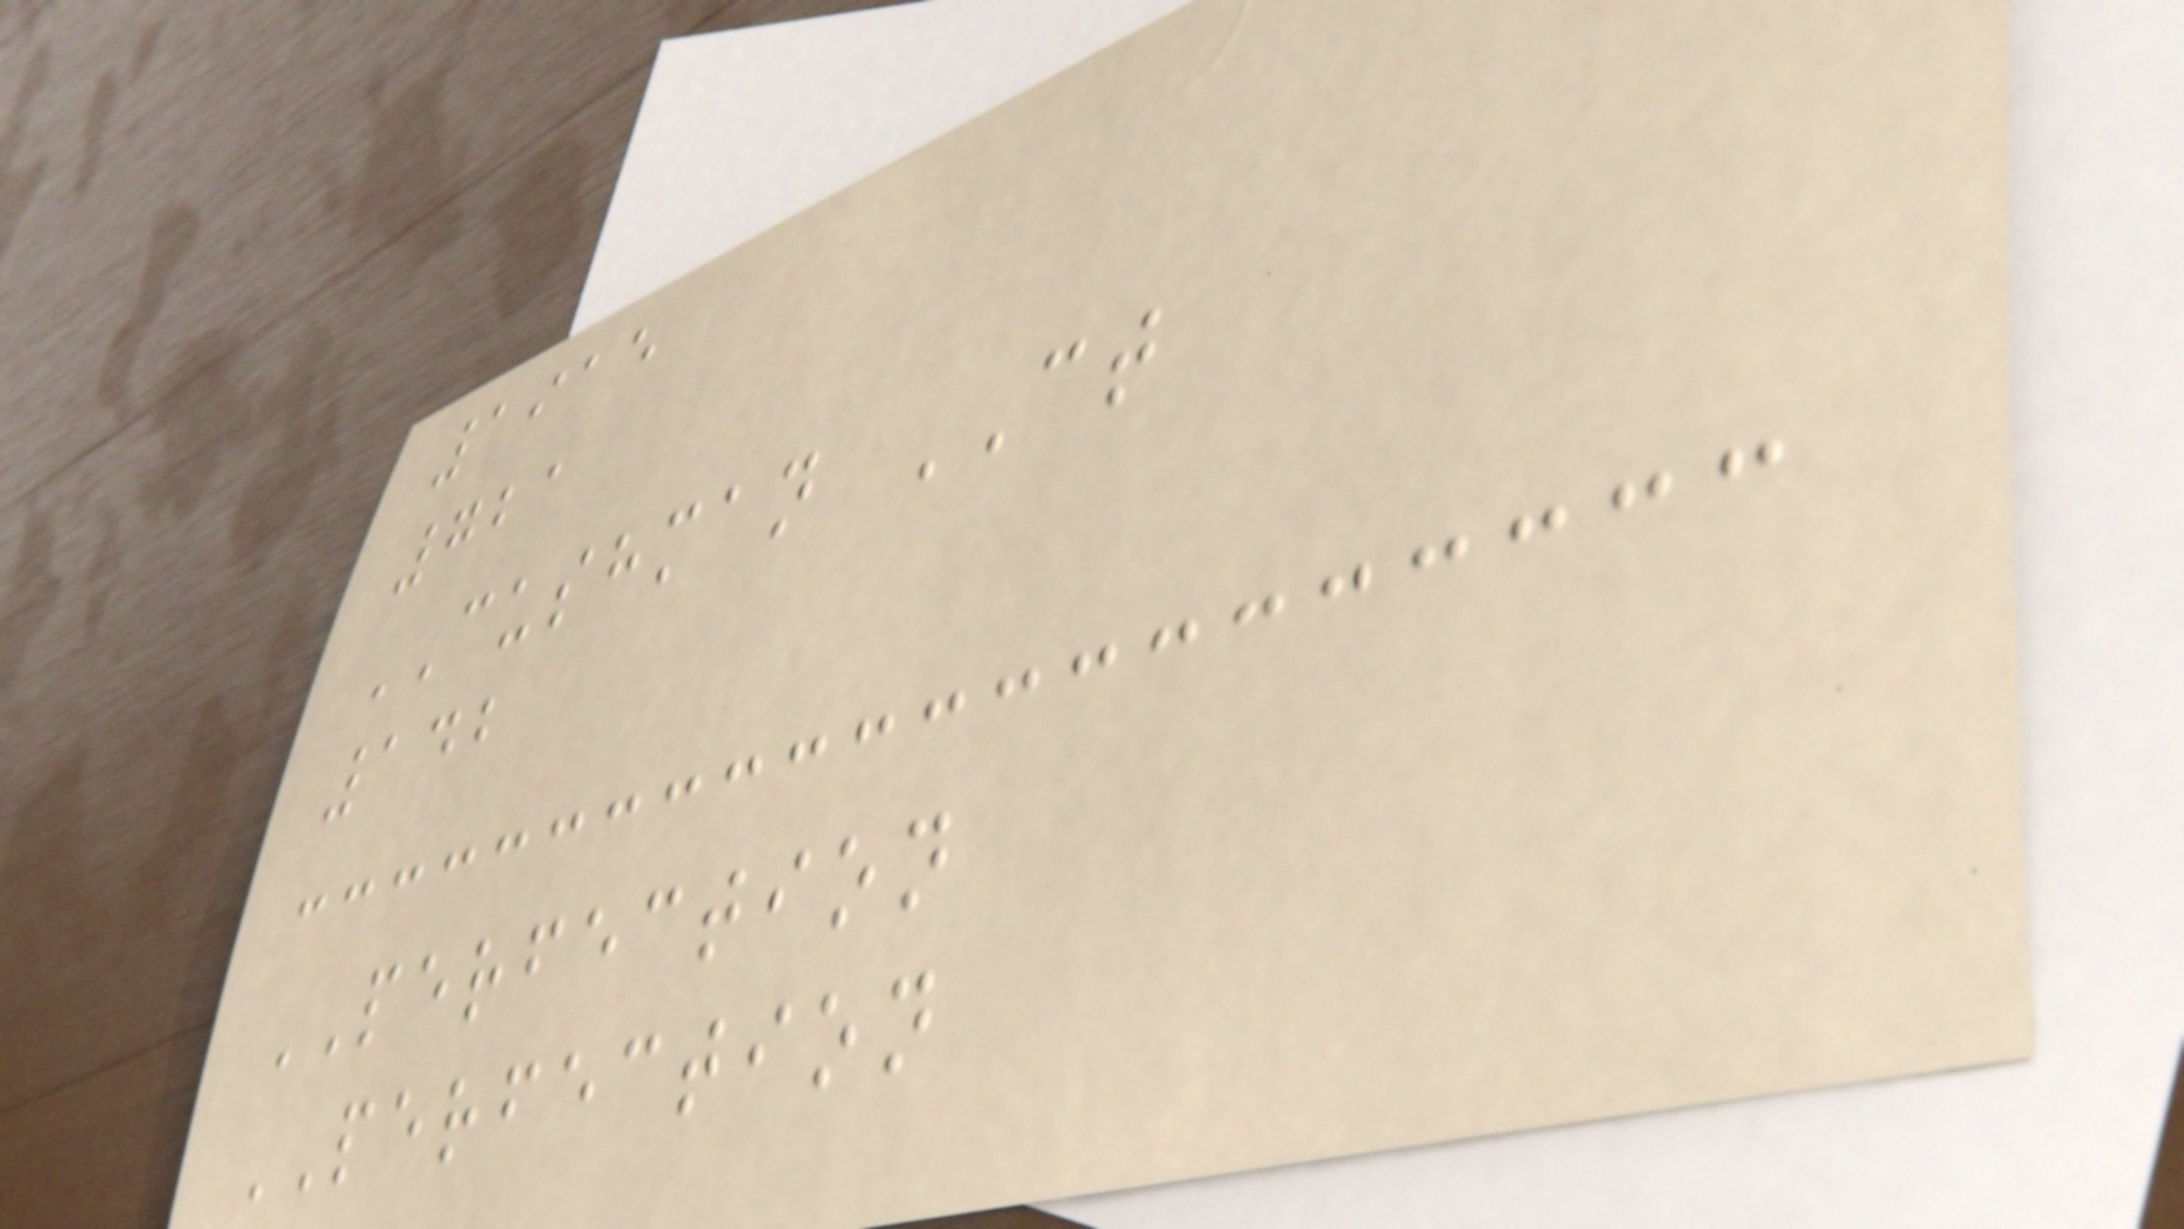1915
721
CUSHMAN CT
142
PERFECTION
PERFECTION
